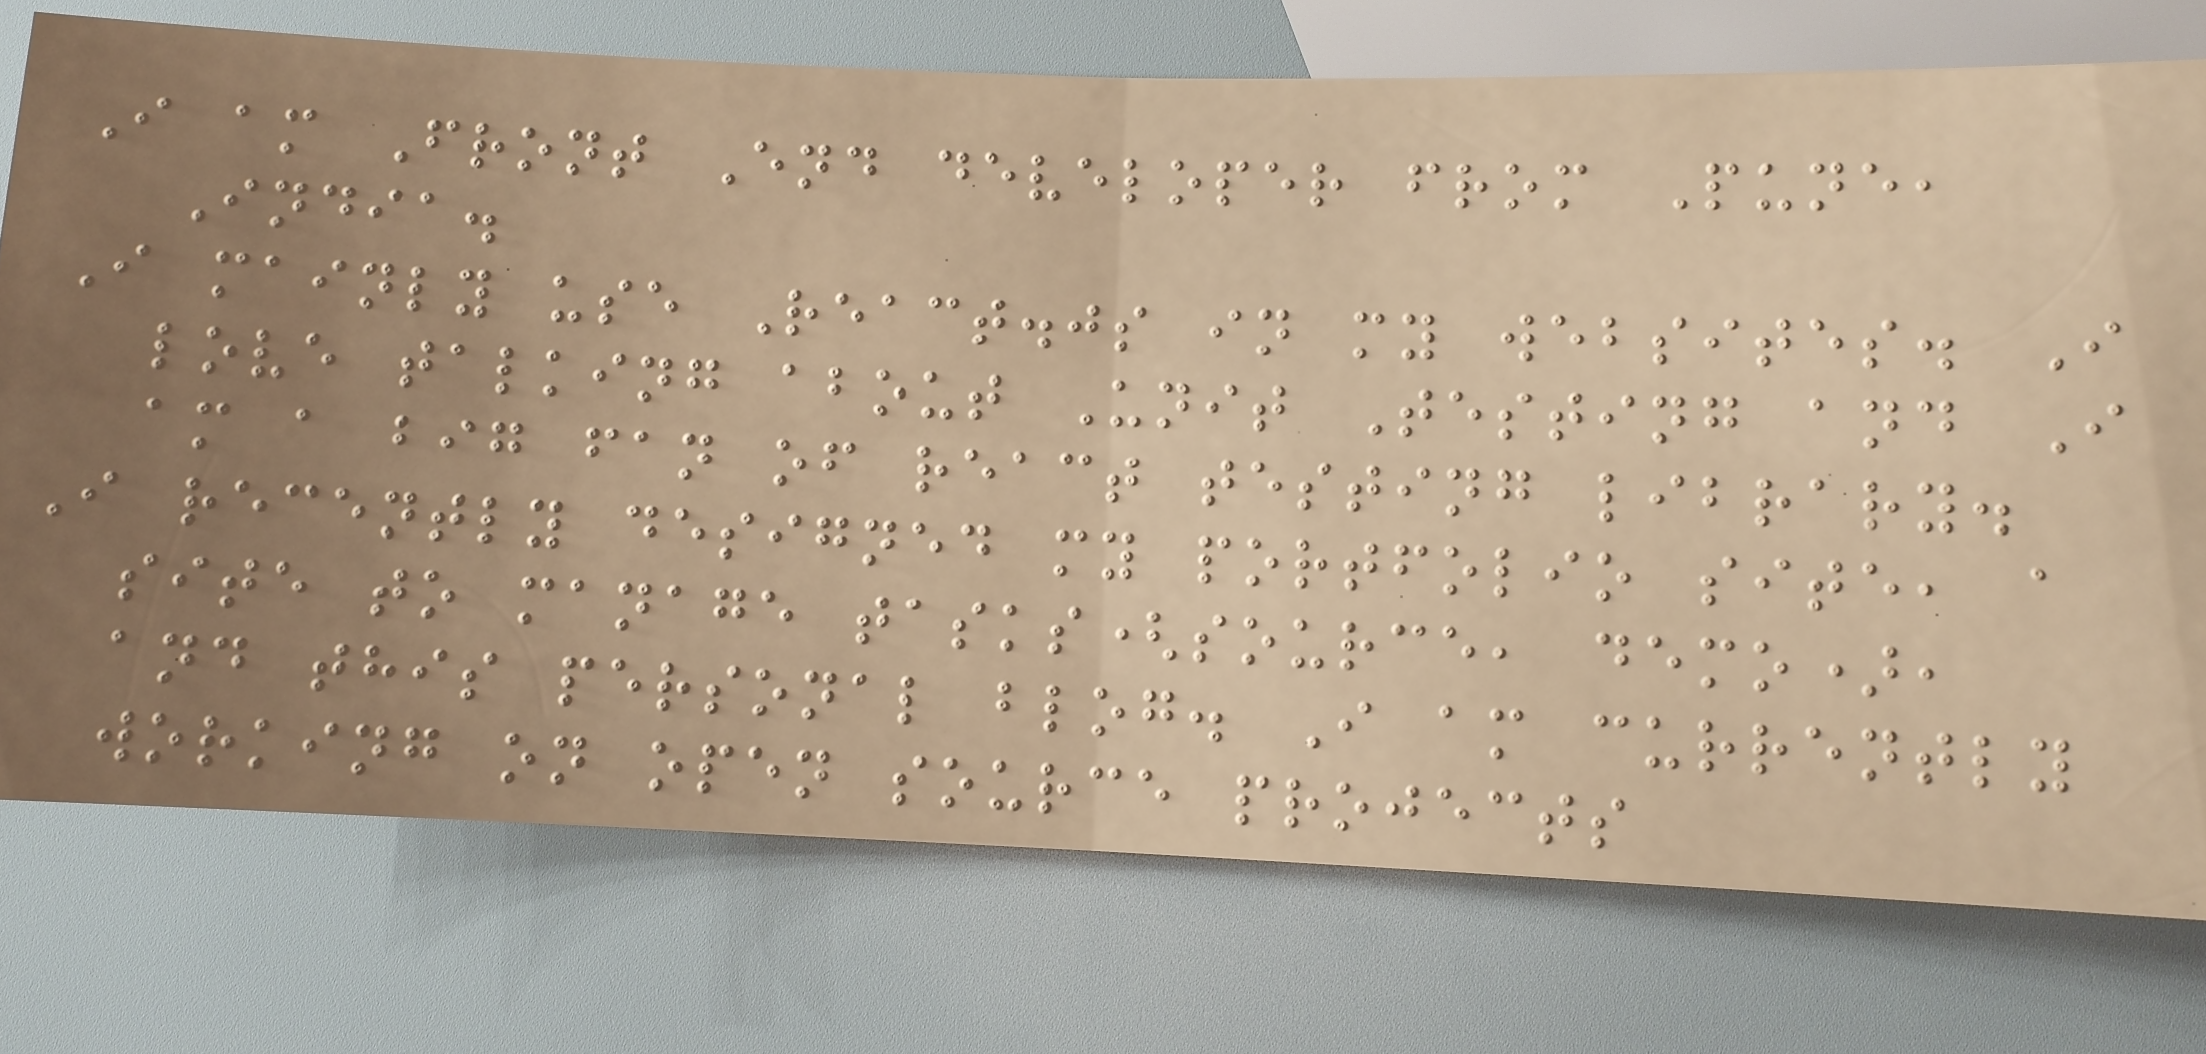I am Front End developer from Pune,
India.
I mainly use React.js in my websites. I
love talking about Unit Testing and I
am a big fan of react testing library.
I recently designed my portfolio site, a
site to manage tasks(source, demo),
and this personal blog. I am currently
working on open source projects
